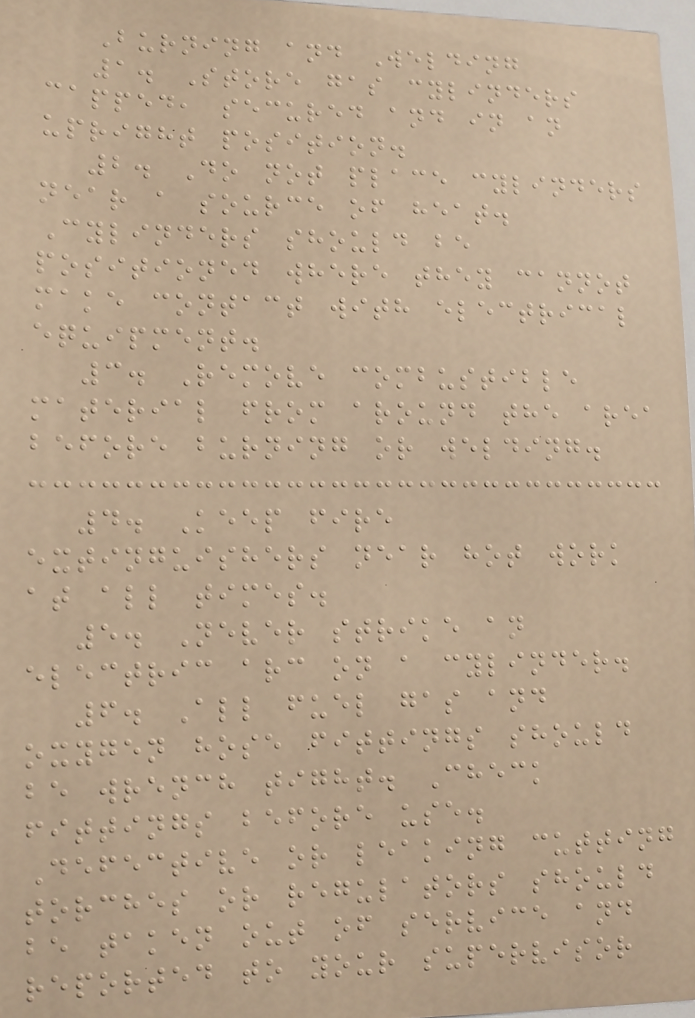Burning and Welding
1. Store gas cylinders
capped, secured and in an
upright position.
2. Do not place cylinders
near a source of heat.
Cylinders should be
positioned where they cannot
make contact with electrical
equipment.
3. Remove combustible
material from around the area
before burning or welding.
4. Keep fire
extinguishers near hot work
at all times.
5. Never strike an
electric arc on a cylinder.
6. All fuel gas and
oxygen hose fittings should
be wrench tight. Check
fittings before use.
Defective or leaking cutting
torches or regulators should
be taken out of service and
reported to your supervisor
